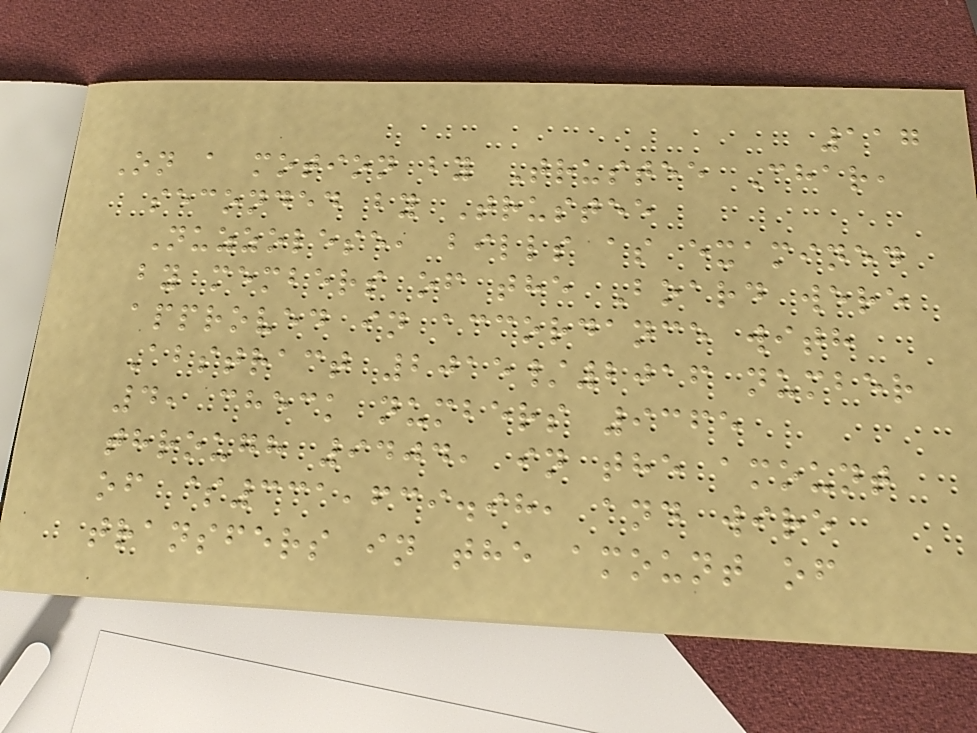117
On a motion by Trustee Char,
seconded by Trustee
Nuzzolese, bills as examined
by members of the Board were
approved in accordance with
Abstract 2015/2016 number
4, check numbers 9365
through 9404, in the amount
of $331,639.98, and wire
transfers in the amount of
